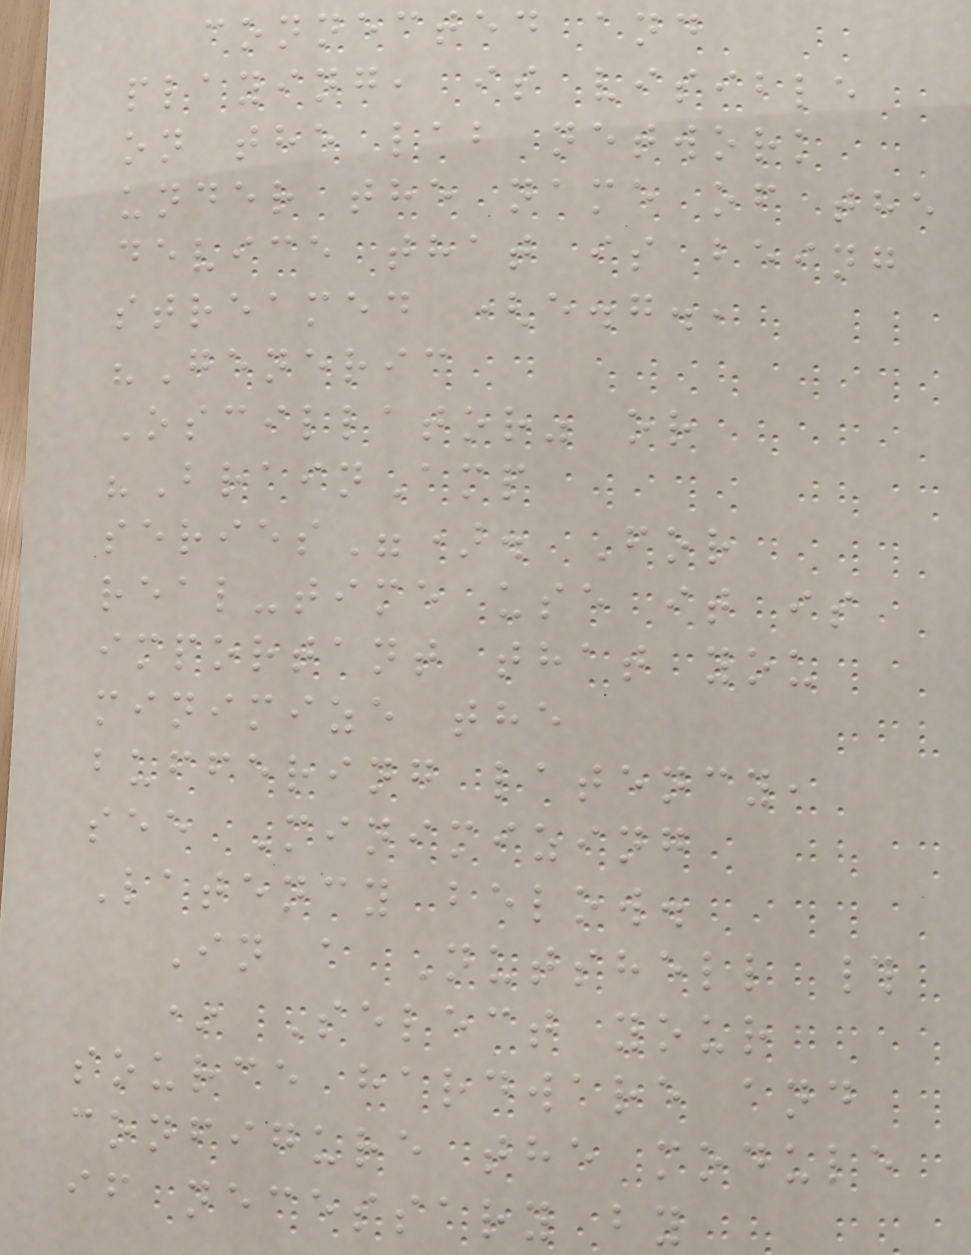connected and
playing, is visible
on the lab network
under the name of the
device that is being
streamed (e.g.,
"Generic
Oscillator" or
"BrainAmp
series"). For
real-time use it is
important that you
minimize the
buffering latency,
see Minimizing
Latency below.
In a Nutshell #
* Select your
source hardware and
configure the module
if necessary by
